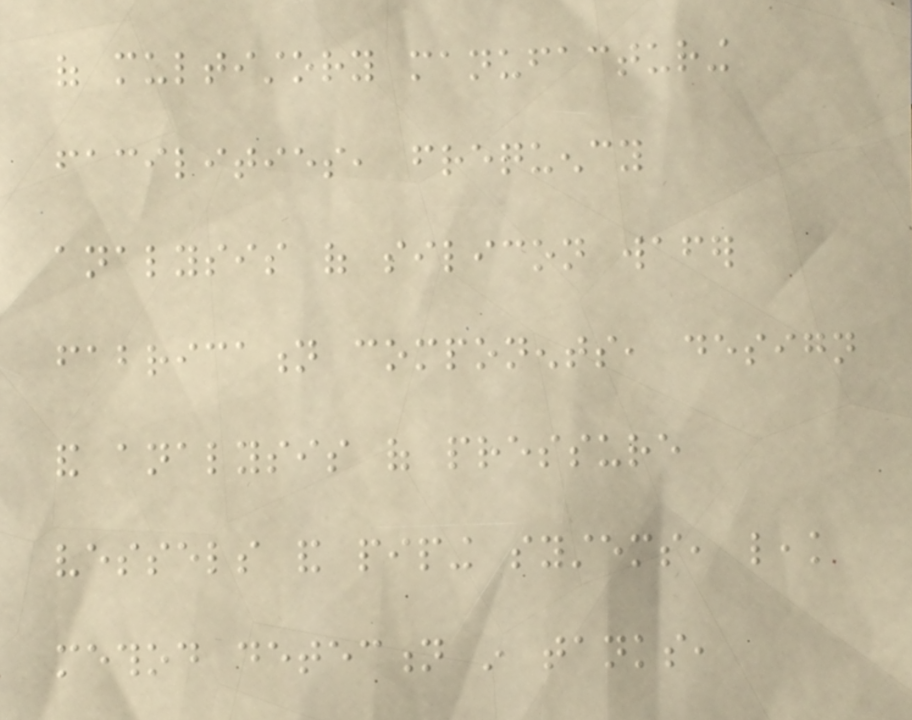of multistory manufacturing
facilities, frequency
analysis of silicon wafer
fabrication components, design
and analysis of pressure
vessels and piping systems, leak
method detection in tanks,
